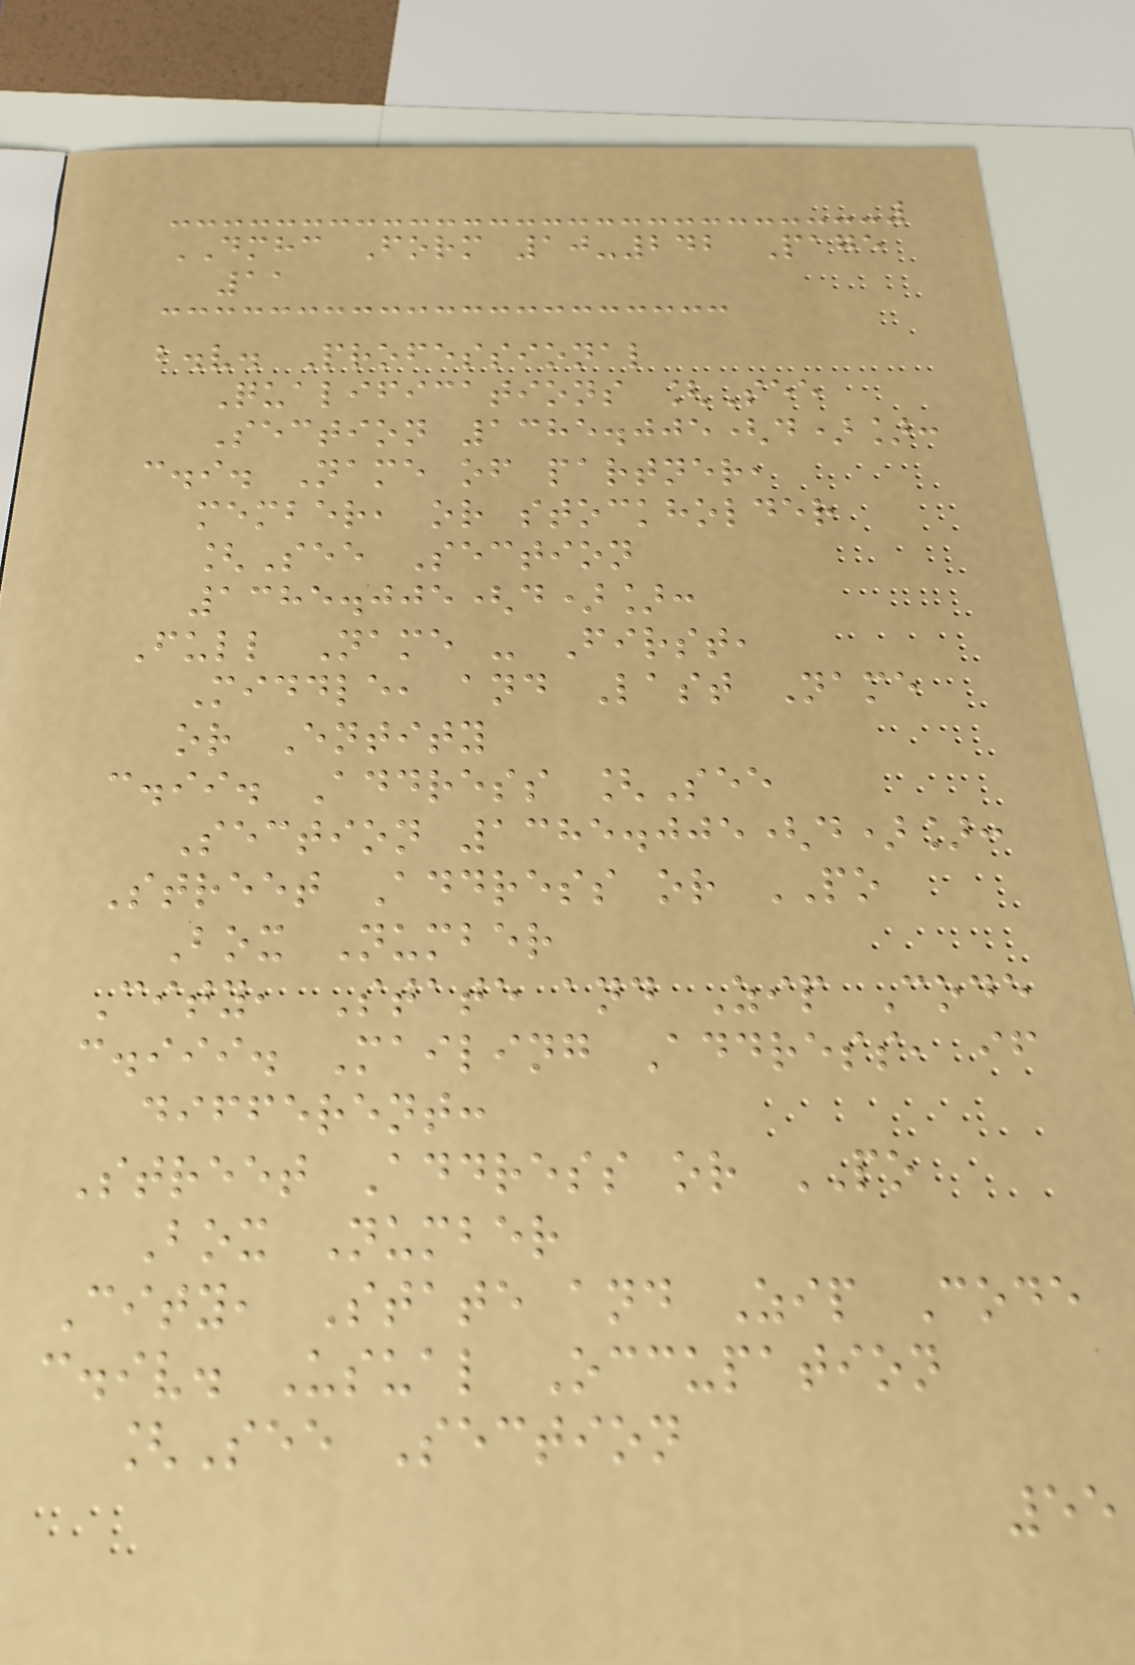DMHC Form 10-242 Page
11
b.v. Professional
Qualifications [See
Section 1385.005(d)]:
c.i. Name of partner,
member, or stockholder
[See Section
1385.005(d)]:
Full Name - First,
Middle, and Last Name
or Entity
c.ii. Address [See
Section 1385.005(d)]:
Street Address or PO
Box Number
City, State and Zip Code
c.iii. Mailing Address, if
different:
Street Address or PO
Box Number
City, State and Zip Code
c.iv. Usual Occupation
[See Section
55
